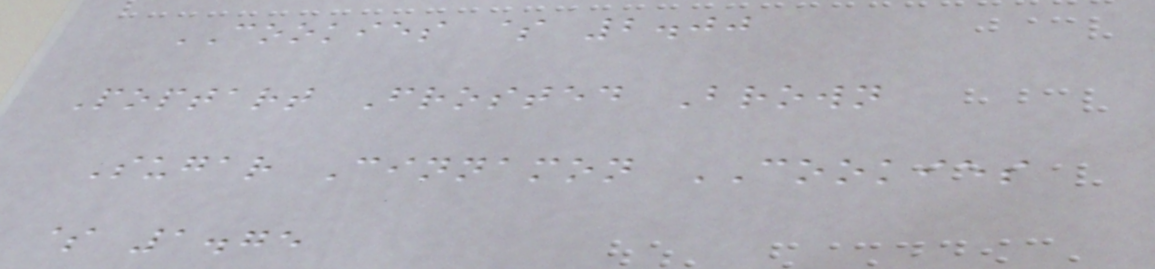COOKIES $ 2.00
Poptart Frosted Brown
Sugar Cinnamon COOKIES
$ 1.75
